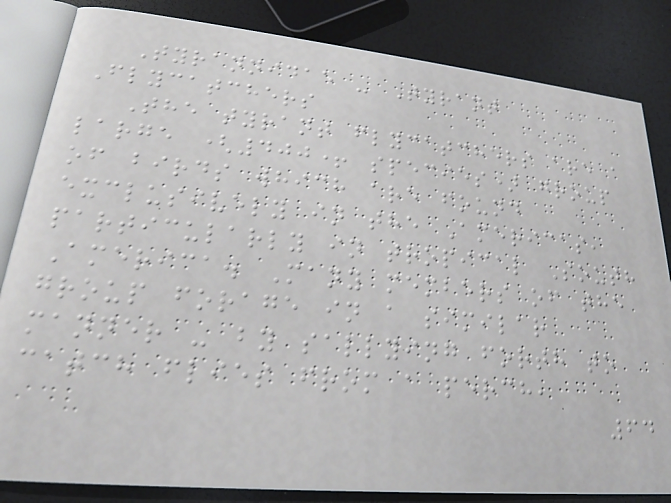Tyrannidae - Tyrant
Flycatchers
The tyrant flycatchers are a
large (400+ species) group
of birds which are found
exclusively in the Americas,
particularly in tropical South
America. Many members of the
group forage in a similar
manner - by sallying forth to
catch flies from a perch,
64
